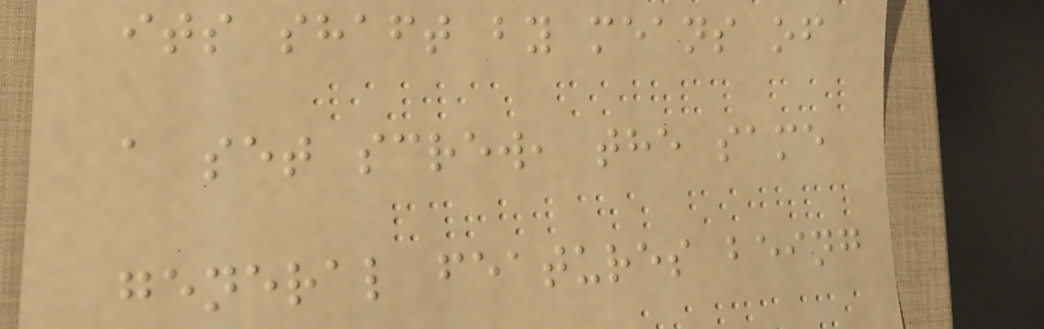its shaft by means of
a set screw, the same
general features being
